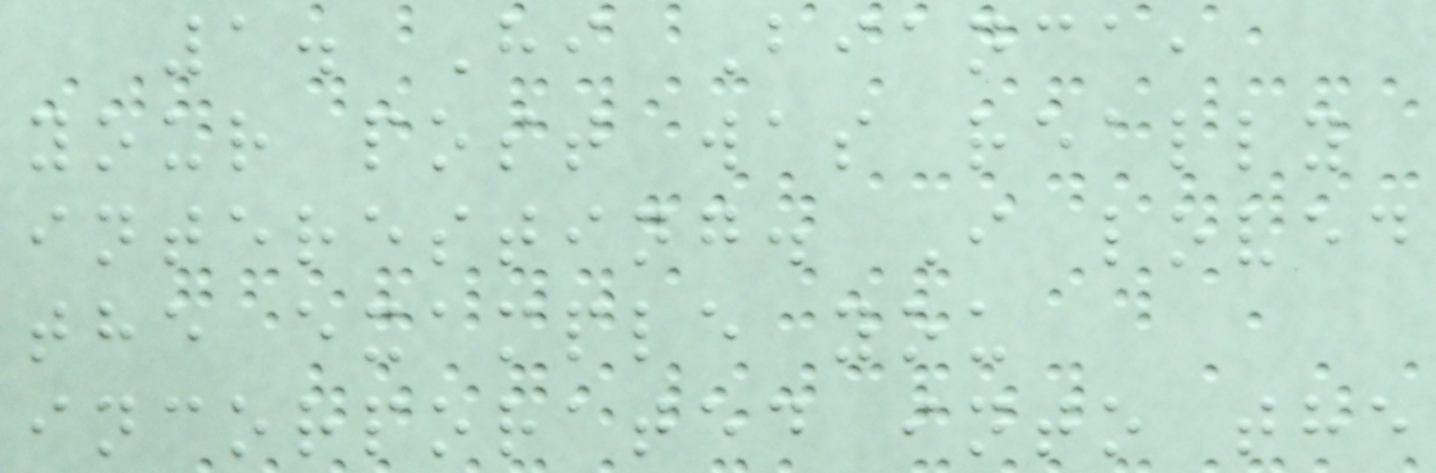1. Hi Bianca,
your post was really
interesting. I loved
the example you
incorporated into the
